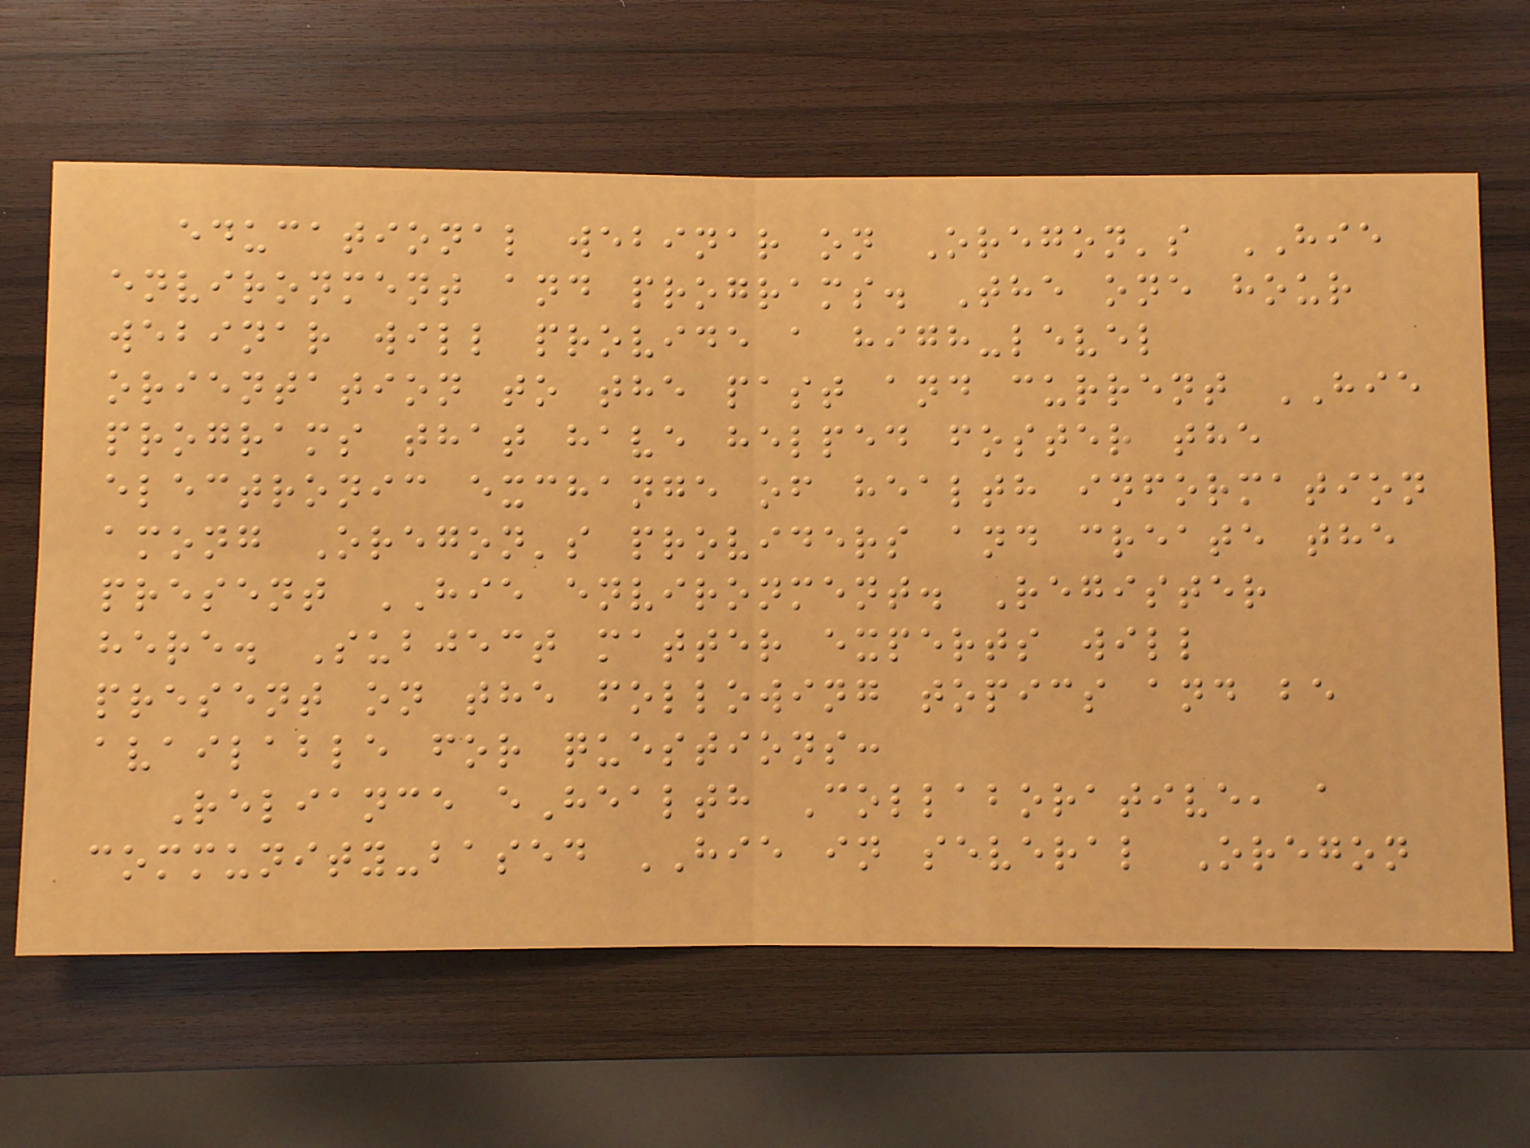educational webinar on Oregon's HIE
environment and programs. The one hour
webinar will provide a high-level
orientation to the past and current HIE
programs that have helped foster the
electronic exchange of health information
among Oregon's providers and create the
present HIE environment. Register
here. Subject matter experts will
present on the following topics and be
available for questions:
Reliance eHealth Collaborative, a
community-based HIE in several Oregon
